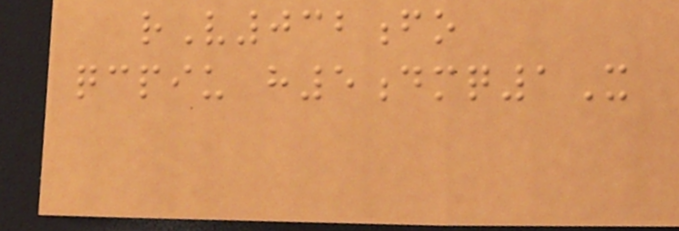rV032fo
qcpiu h5dmq1X
